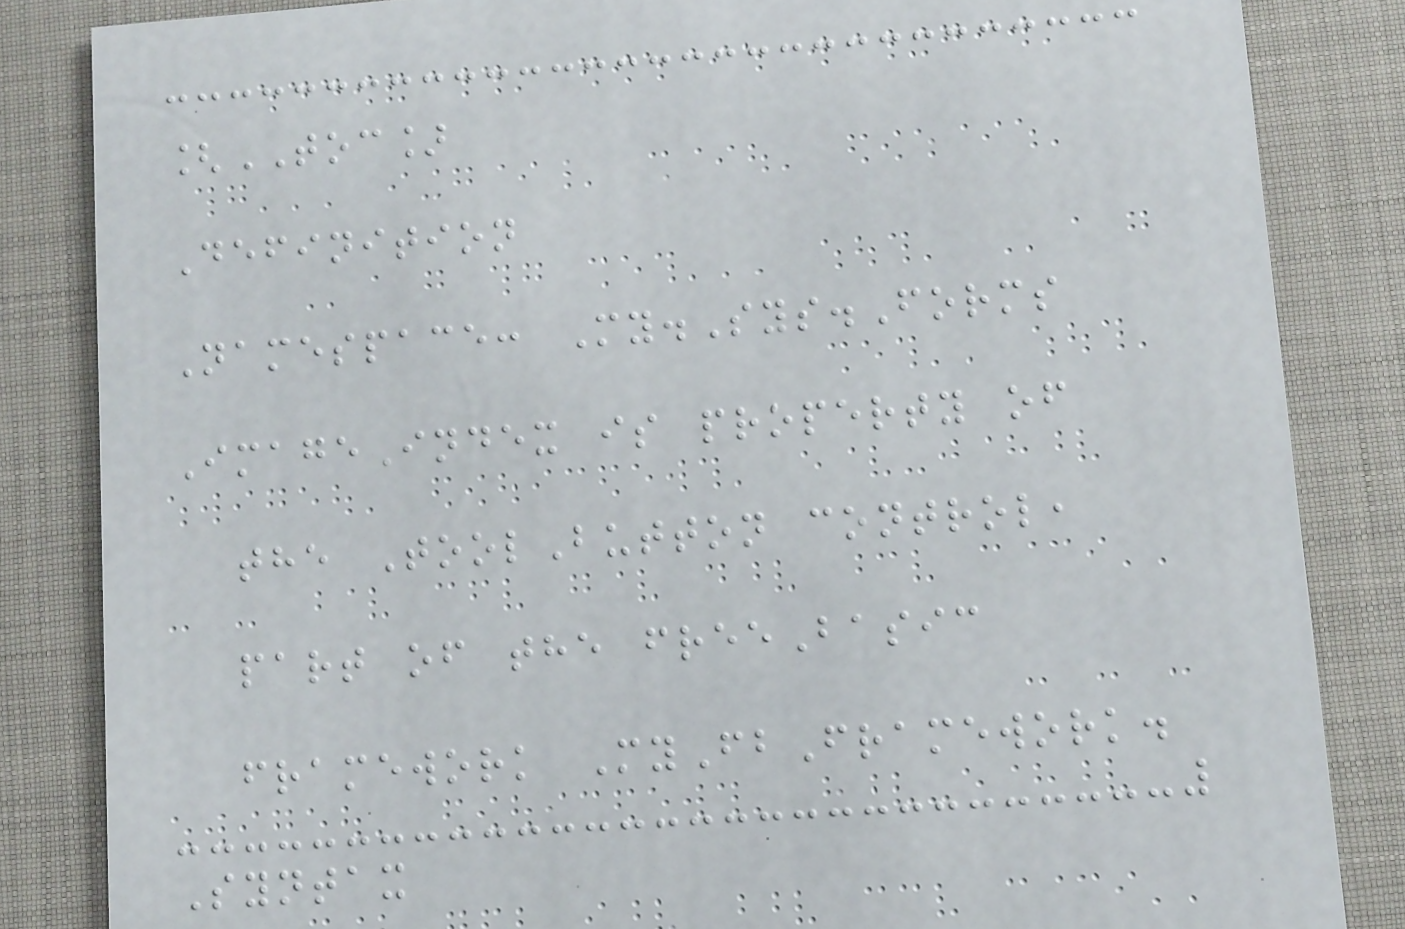[TOC]
Definition
Namespace: My.Sys.Forms
ImageIndex is property of
the ToolButton control,
part of the freeBasic
framework MyFbFramework.
Syntax
